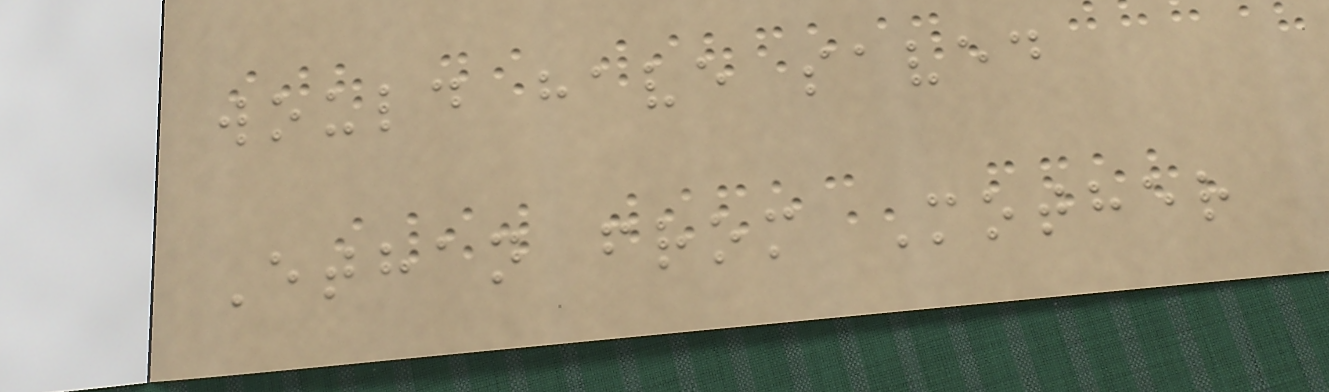would have saved
Ethan from Mother
